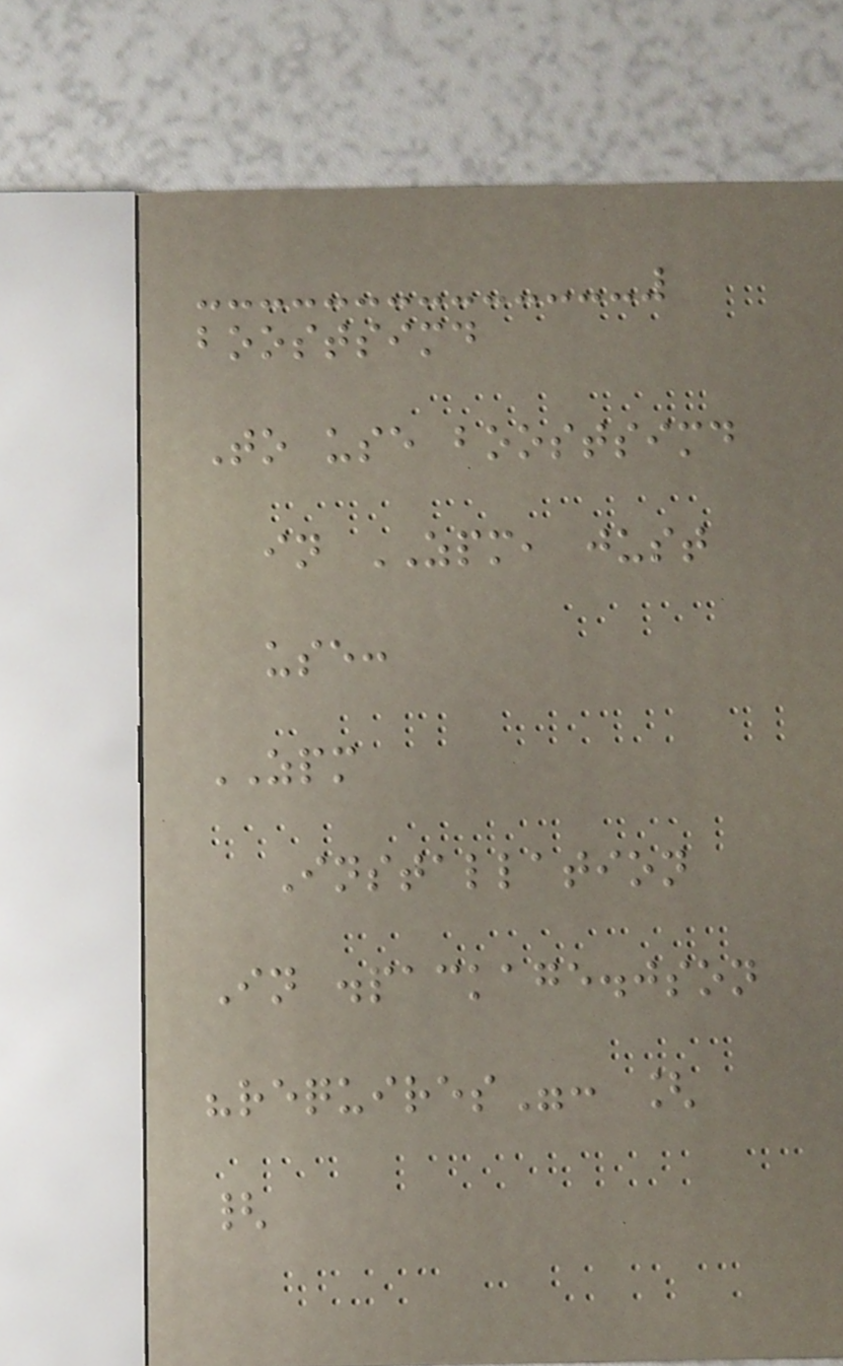boostsimd
To use boostsimd
in ZPM, just
use:
ZPM
Installation
In .package.json
"requires": [
{
